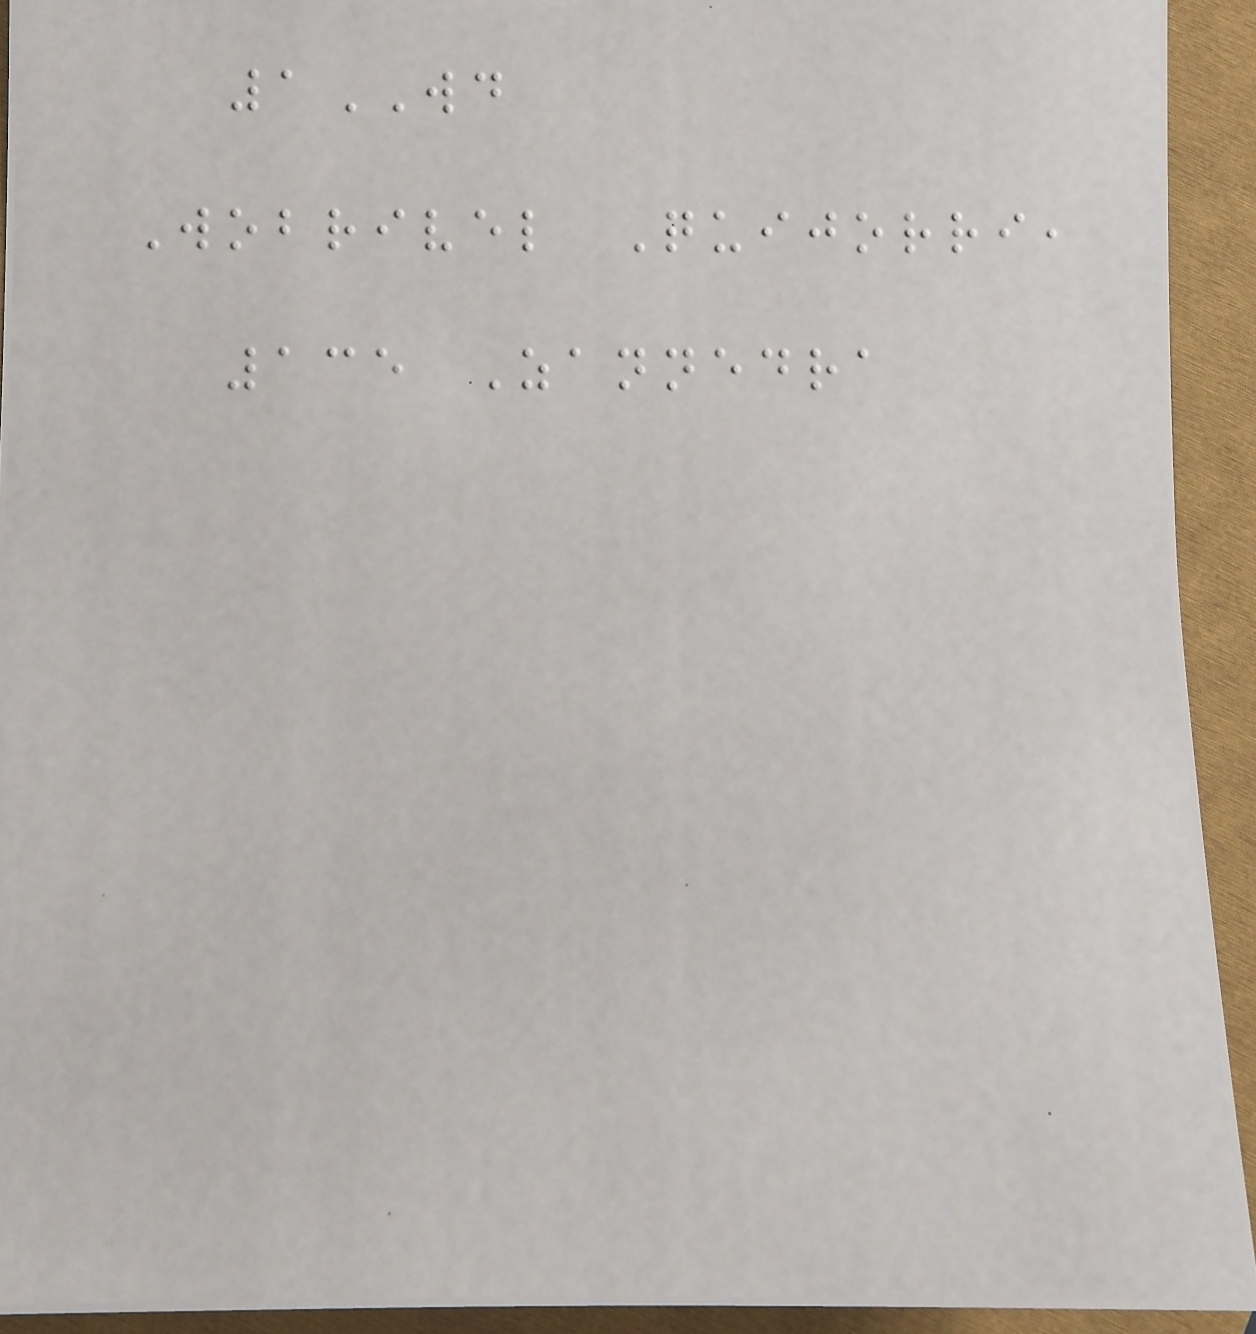1WD
Wobrivel Quijorri,
135 Zannedra
